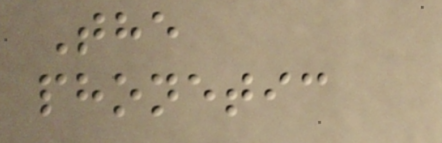The
phonetic
